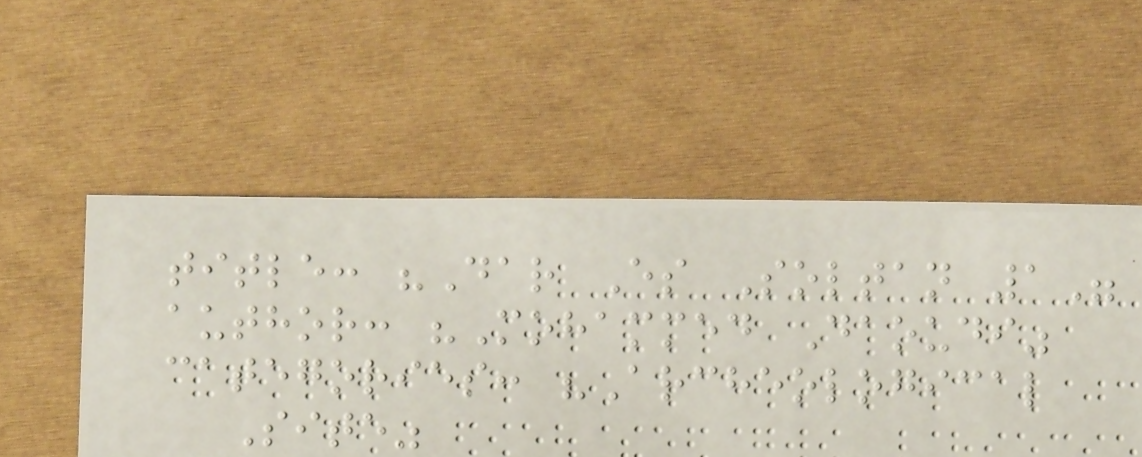title: "Dar Es Soltan 1"
author: "Mohammed Daoudi"
categories: "Archeological
Site"
